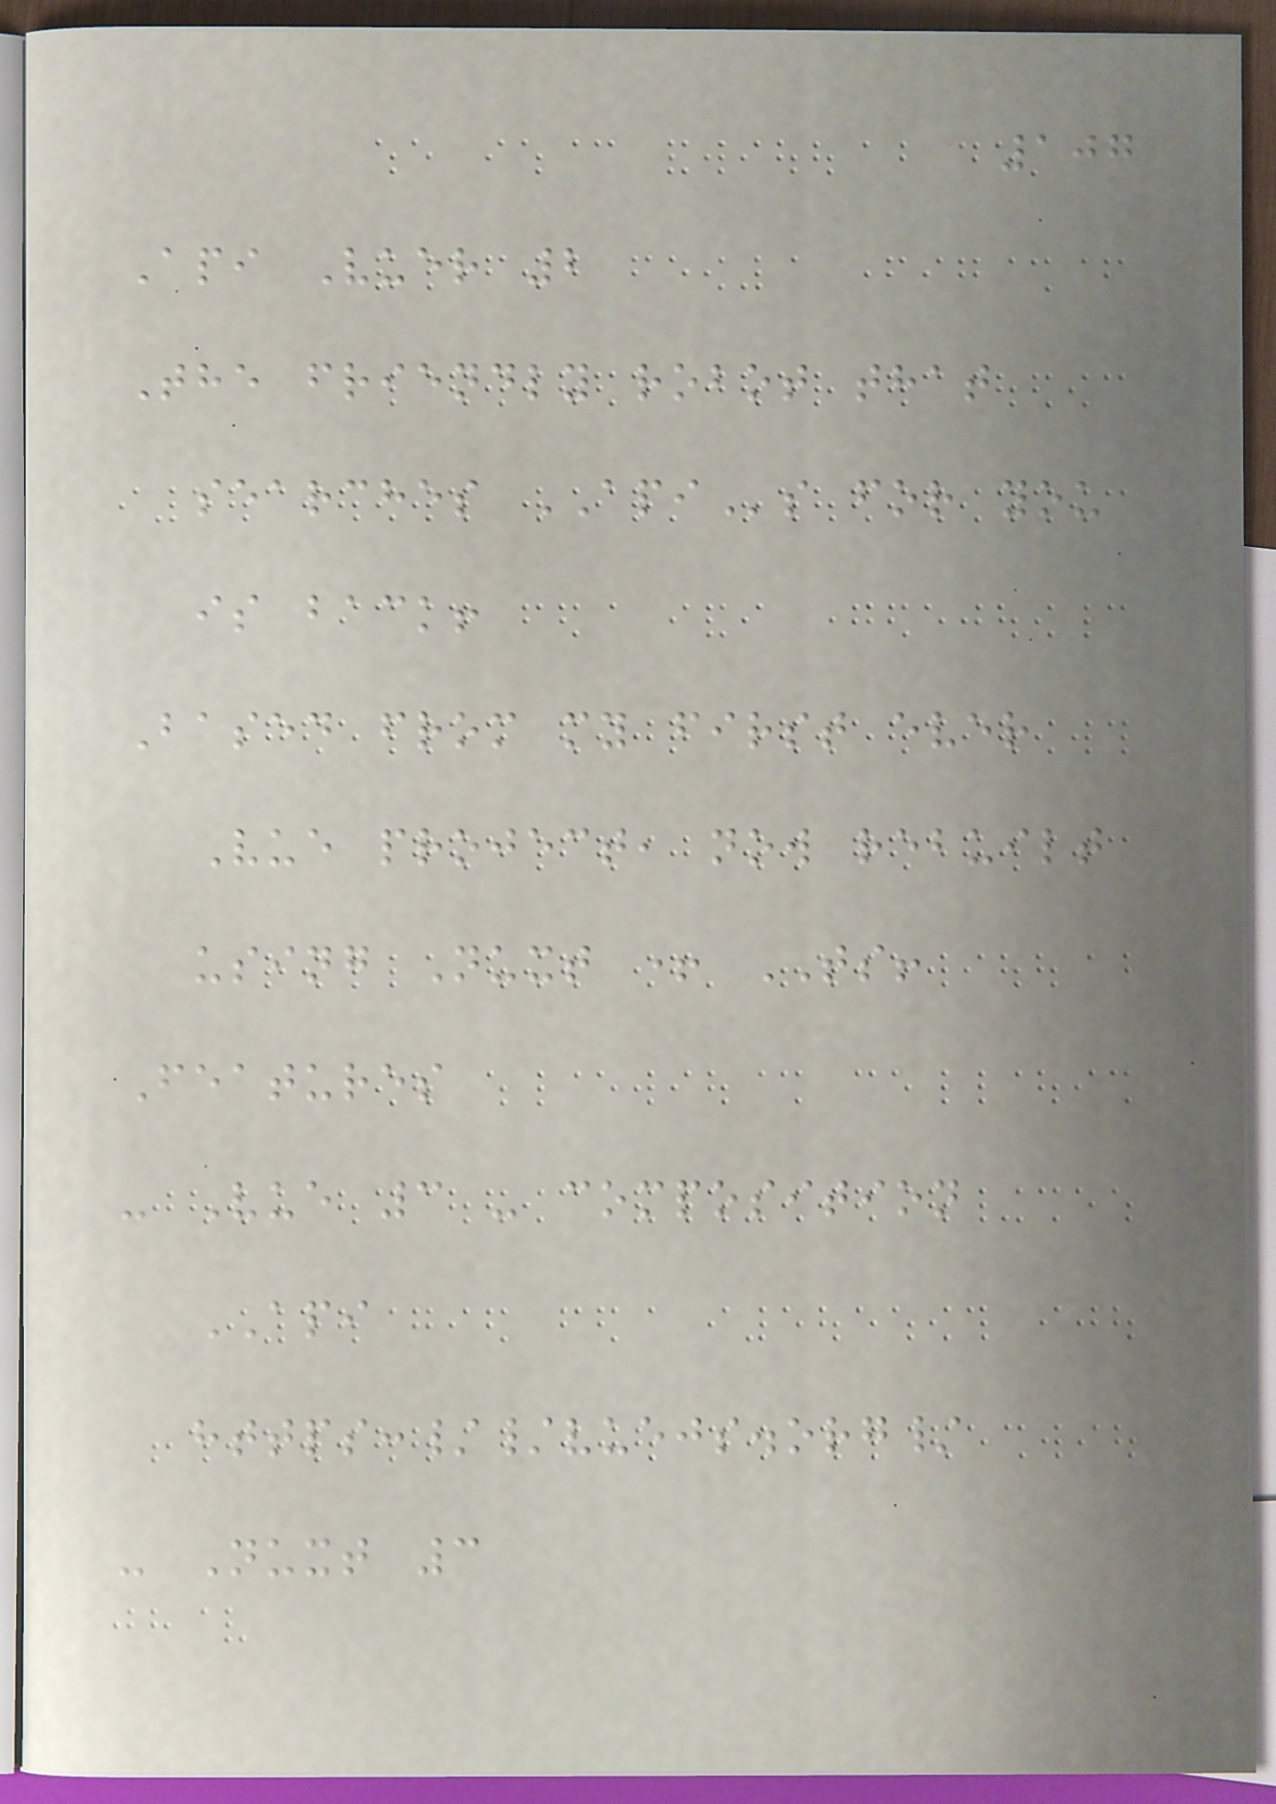107
Api Vuer 2
The friendly robot that
searches APIs for you
is back!
Based from my first ever
Vue project, now rebuilt
using Nuxt + TS!
Features
- Vue 3 - composition
API
https://vuejs.org/
- Nuxt 3
